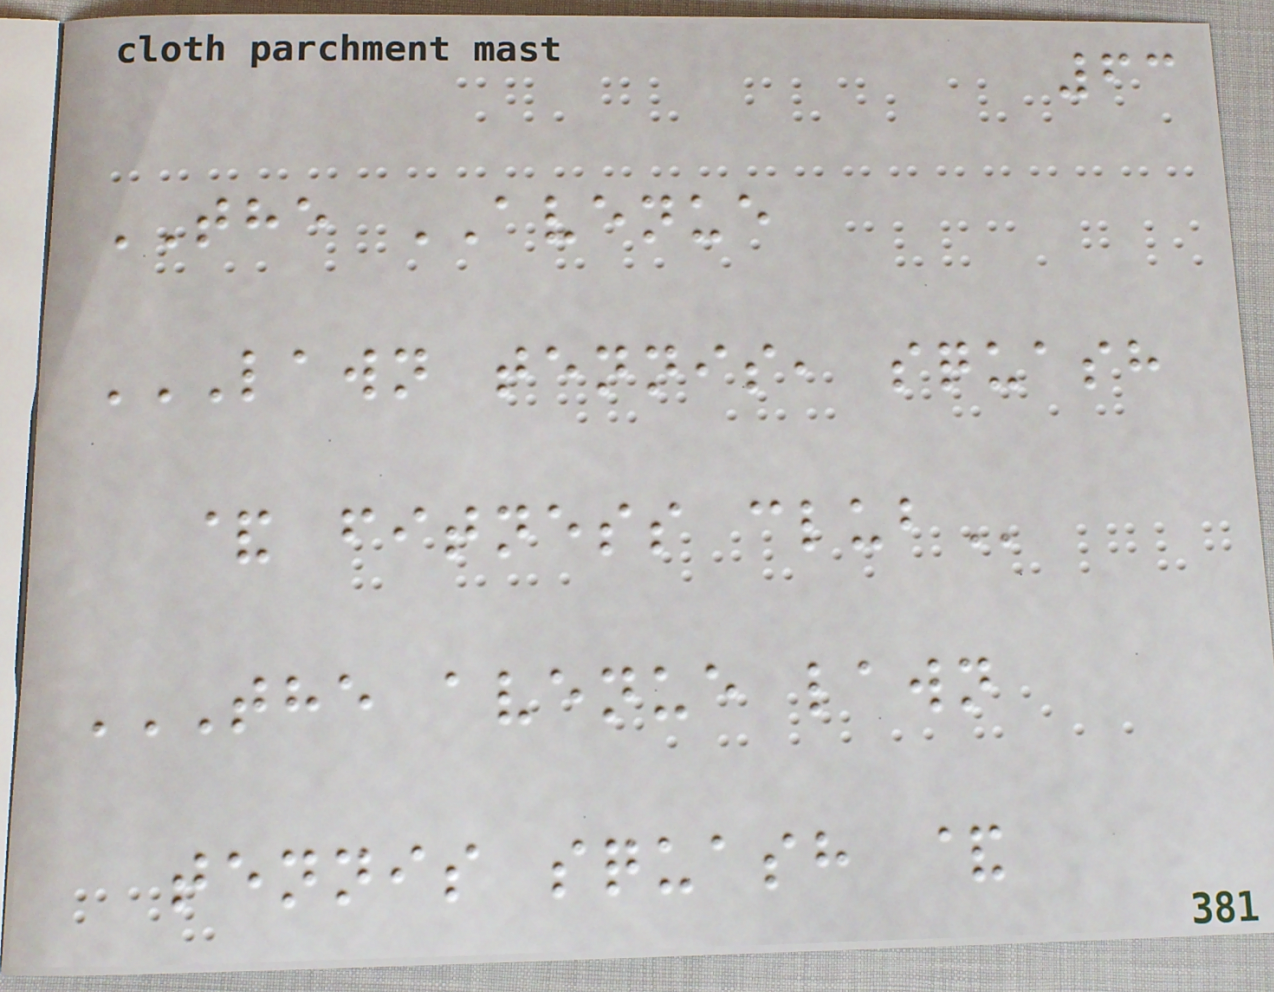63
THE AVENUE
LAWN TENNIS, SQUASH
& FITNESS CLUB
THE AVENUE LAWN
TENNIS SQUASH &
